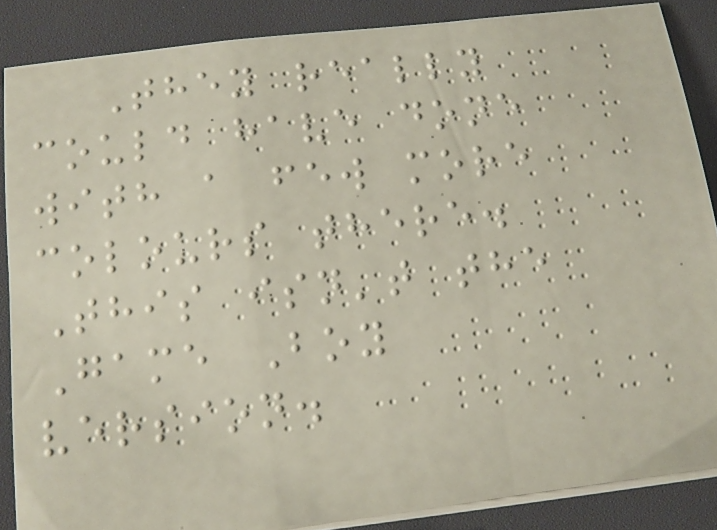They really
could have done
with a few more
colours there.
This isn't the
Game Boy
version.
